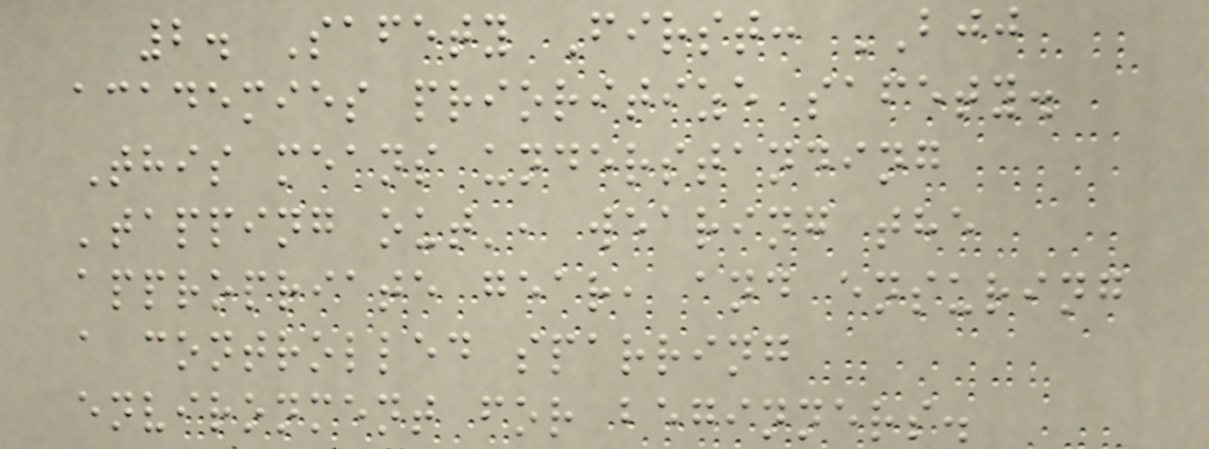2. Safety First: BJJ
academies prioritize safety.
This means understanding
'tapping out', wearing the
appropriate gear, and ensuring
a controlled sparring
environment for beginners.
